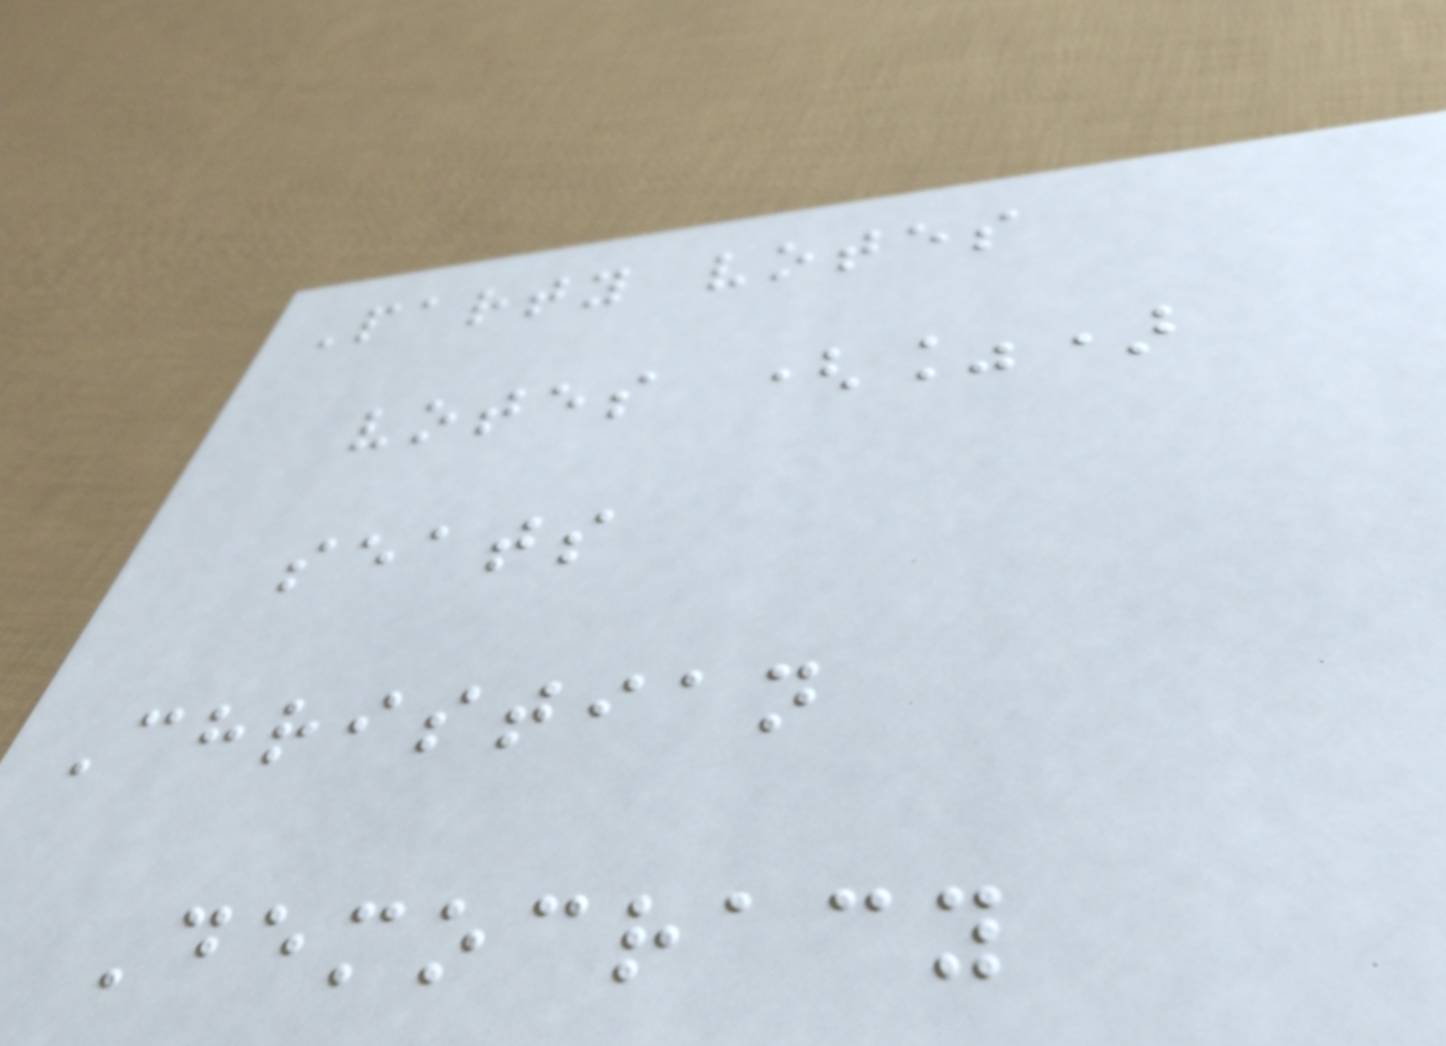Party votes
votes (%)
seats
Christian
Democracy
